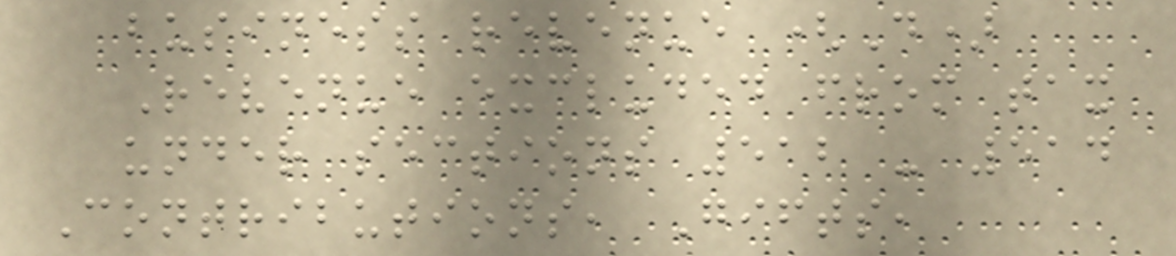business revenue (D)
Revenue excluded from tax
under sections 512 - 514
Contributions, Gifts,
